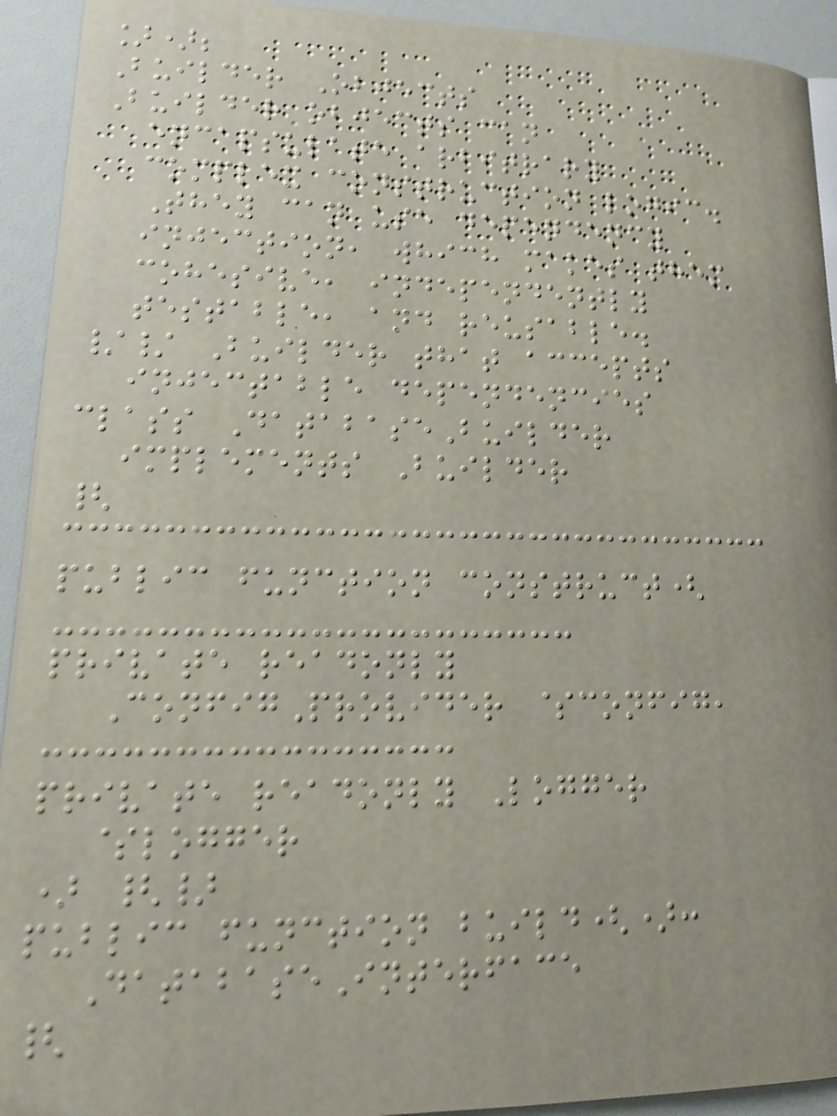]);
Builder Objects
Builder objects can
encapsulate arbitrary
complex construction logic.
They can use dependency
injection, which makes them
cohesive, independently
testable, and reusable.
// Builder that accepts
injectable dependencies
class DatabaseBuilder
implements Builder
{
public function construct(
private readonly
ConfigProvider $config,
private readonly Logger
$logger
) {}
public function build():
DatabaseInterface
{
